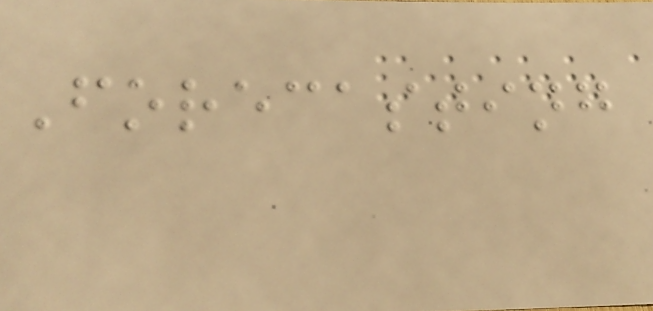Forecasting
